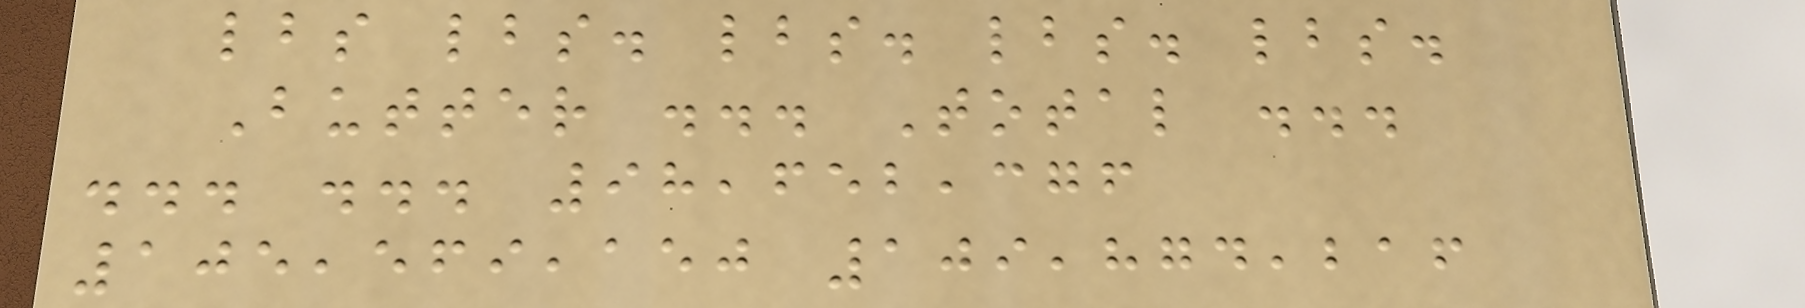lbs lbs. lbs. lbs. lbs.
Butter ... Total ...
... ... 98,652,376
105,569,150 109,874,216
